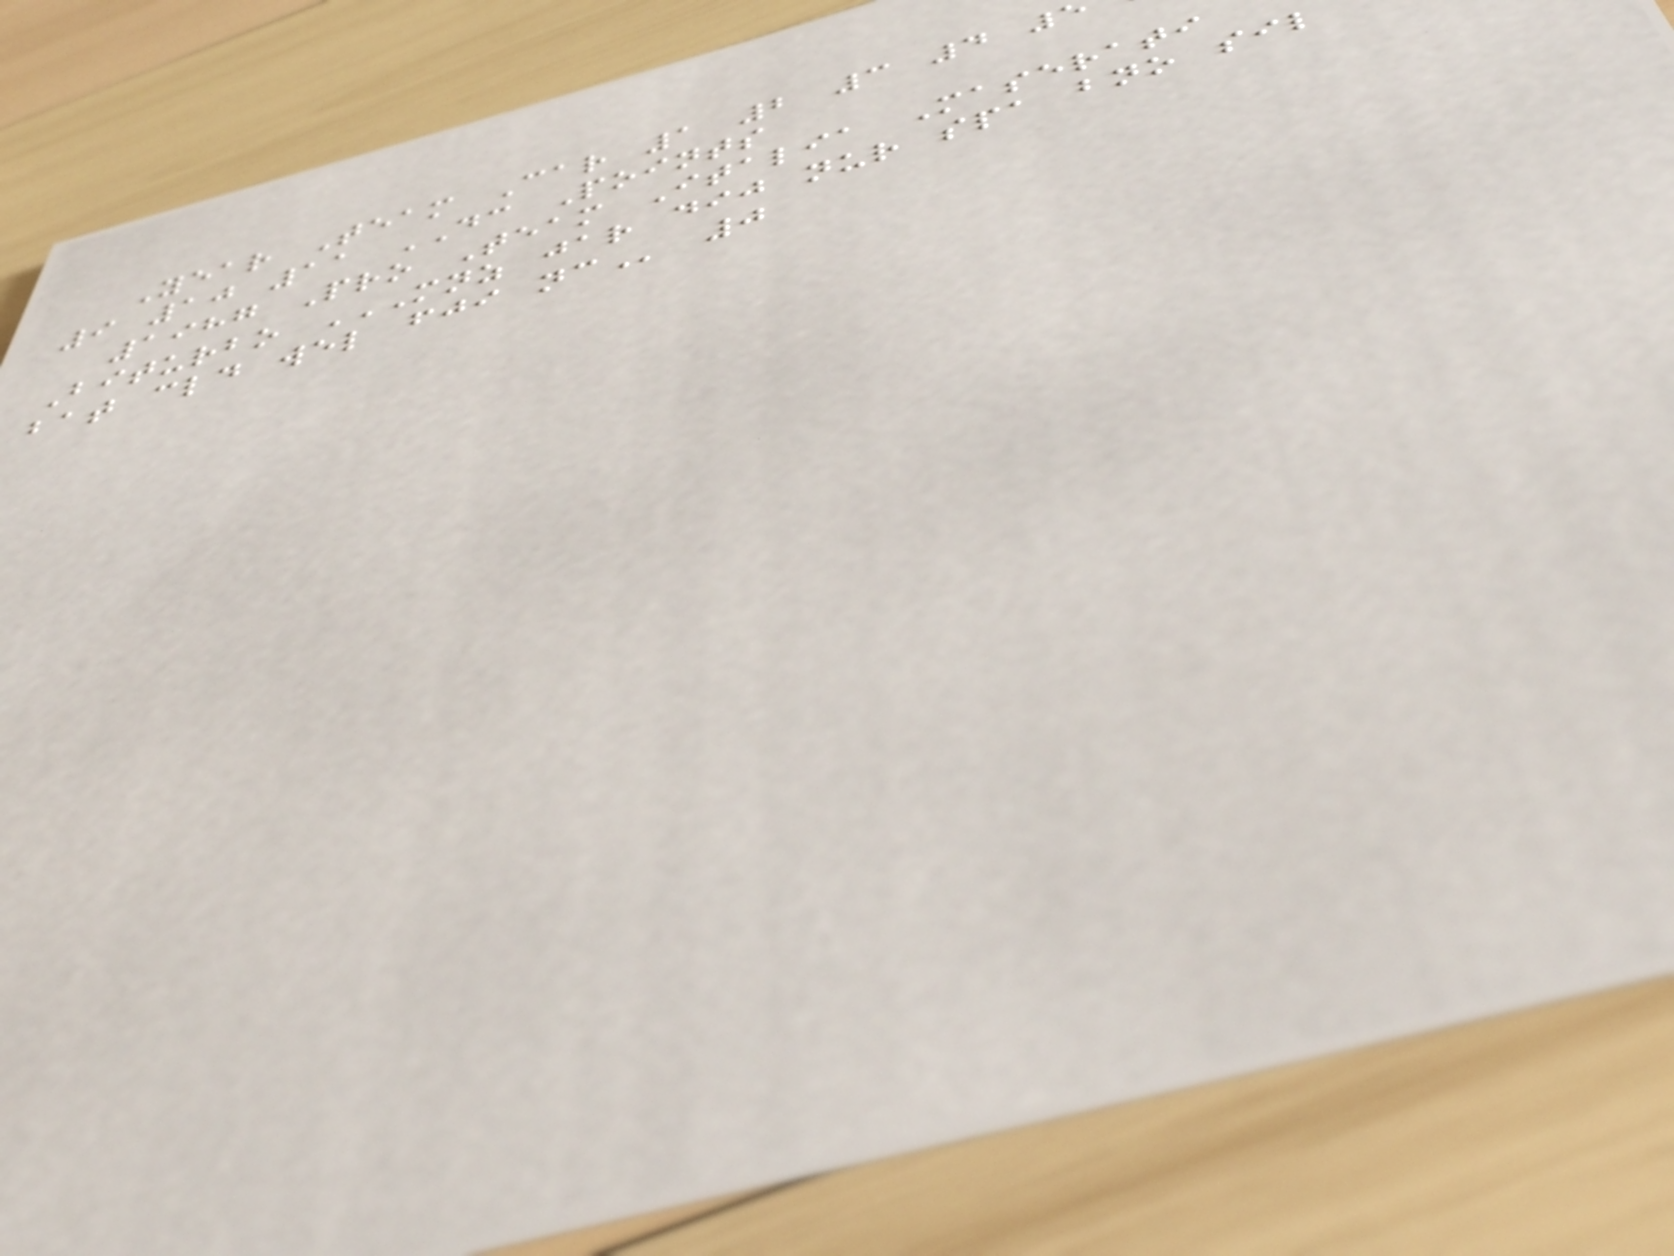Year Team Car 1 2 3 4
9 10 11 DC Points
1987 Pro Team Italia Maserati
Biturbo MNZ JAR DIJ NUR SPA BNO SIL
bat cld wel fji
